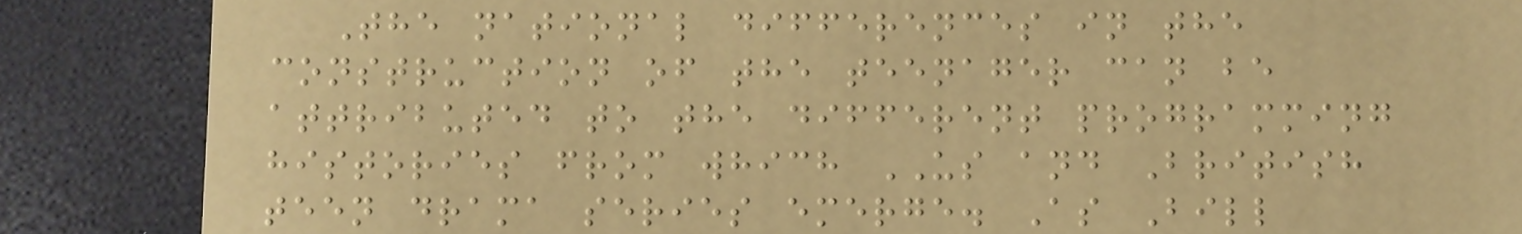The national differences in the
construction of the teenager can be
attributed to the different programming
histories from which US and British
teen drama series emerge. As Bill
